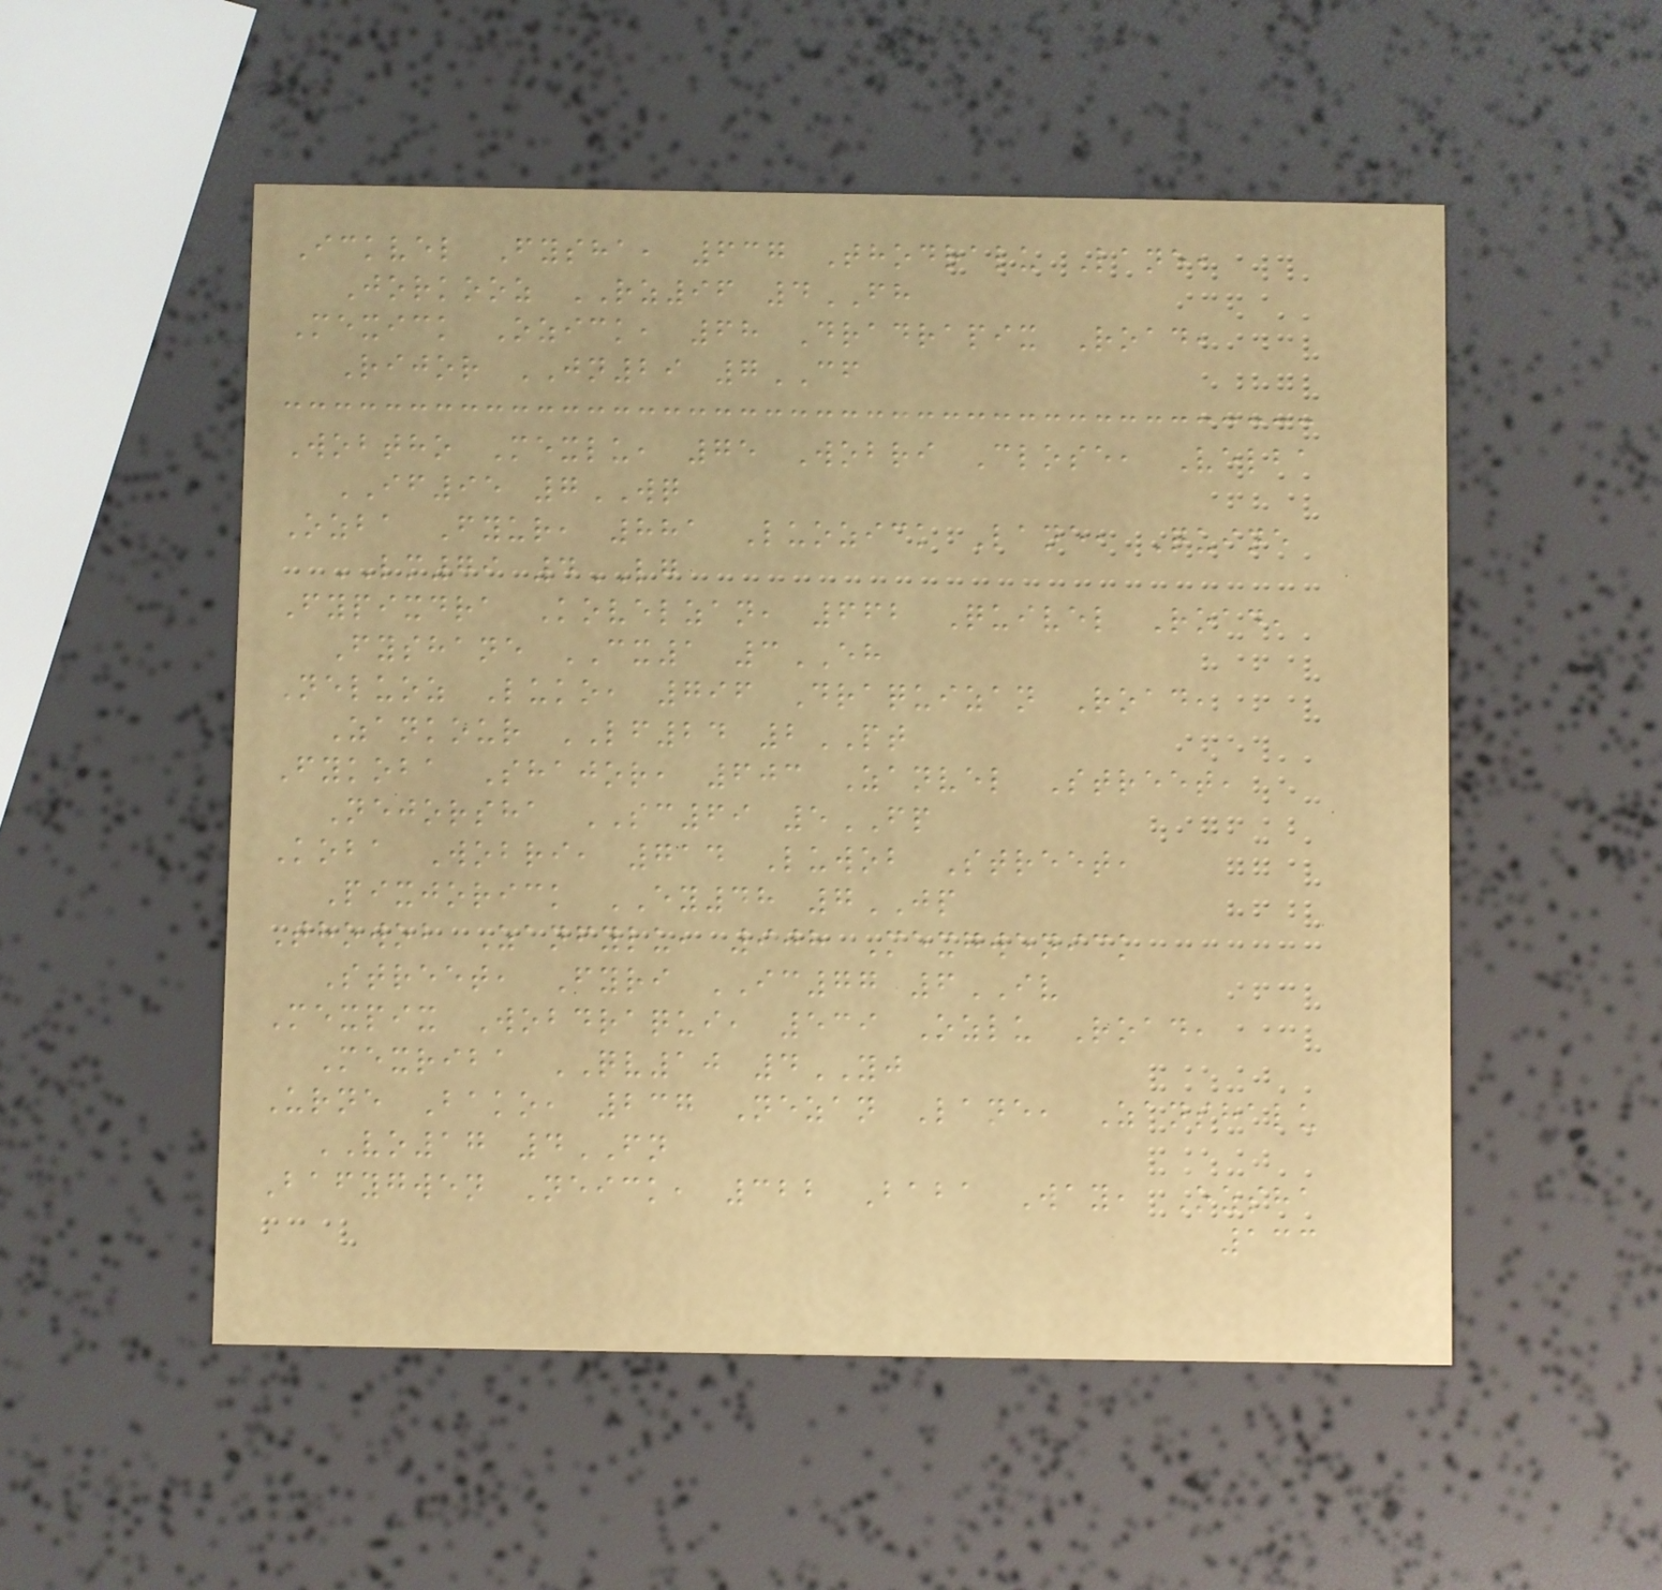Ickvel Fysha, 637 Thodralu Lane,
Jorkooz RZ96 4FH
Mexick Ozick, 68 Dradrapix Road,
Rijor JN29 7CF
Wobtho Mexlu, 75 Wobri Close, Velba
IF95 7WQ
Ozba Fyur, 881 Luozick Lane, Quine
LM79 4LG
Fypixdra Kovelzan, 662 Quivel Road,
Fyshane CX1 3EH
Neluoz Luko, 796 Draquizan Road,
Zankour LF24 2PT
Fykoba Shajor, 603 Zanvel Street,
Nejorsha SC69 5FP
Koba Wobri, 714 Luwob Street,
Pixjorick EY48 7JP
Thowob Zanfylu, 908 Mexgwenick
Street, Fyri IC77 6IV
Mexpix Wobdraqui, 539 Ozlu Road,
Mexriba QV10 4YJ
Urne Bako, 237 Nezan Lane, Zanshalu
VO17 4FN
Bafygwen Neick, 322 Baba Way, Ozsha
133
